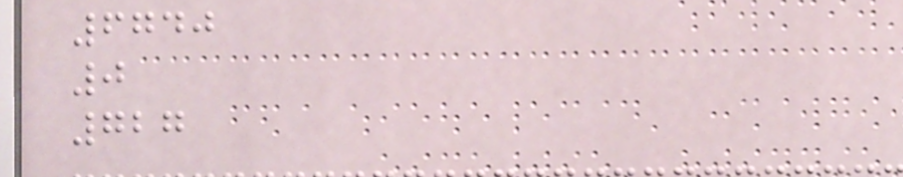6740
0
727
